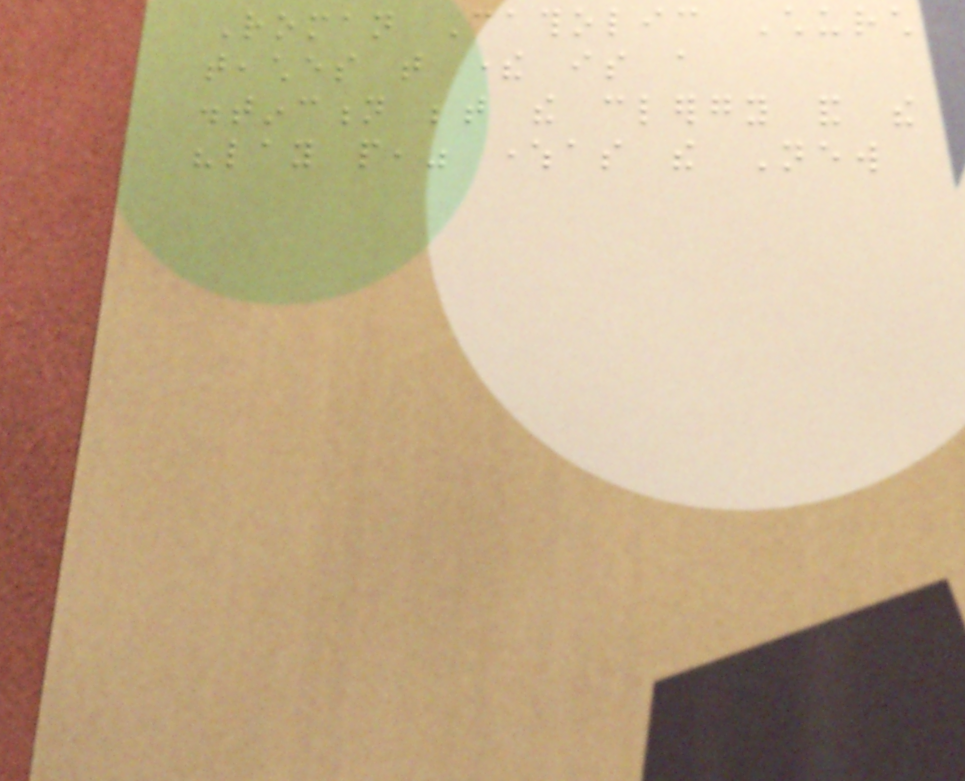Roman Catholic Church
teaches that there is a
distinction between the clergy and the
"lay people," whereas the New
